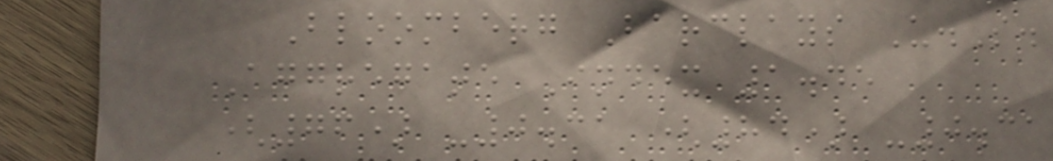Bloomberg Barclays U.S.
Aggregate Index 1.45
(76) -0.31 (84) -0.31
